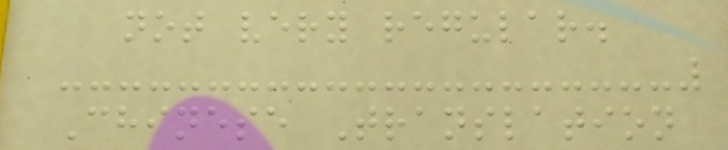not very regular.
Chinese Translation
